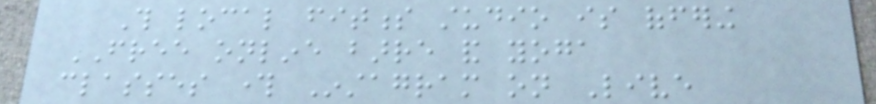This local fitness studio is offering
FREE online barre and yoga
classes through Instagram on Live
